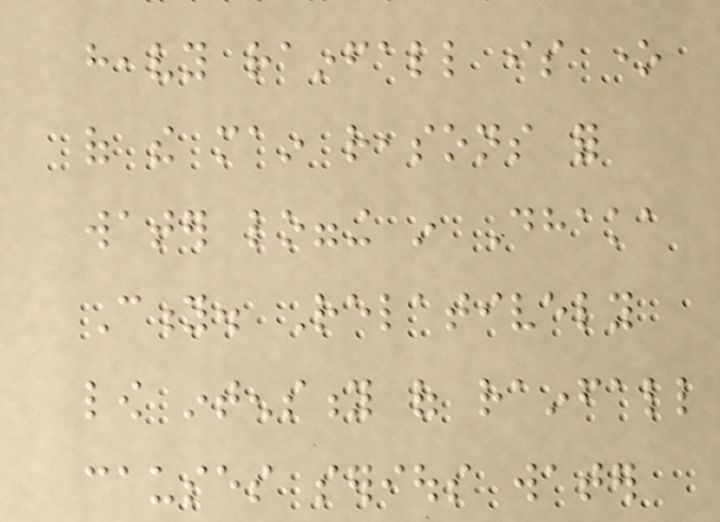heavy rainfall is one
of the main reasons for
water logging in Dhaka
City. Relatively
low intensity of rainfall
causes serious water
